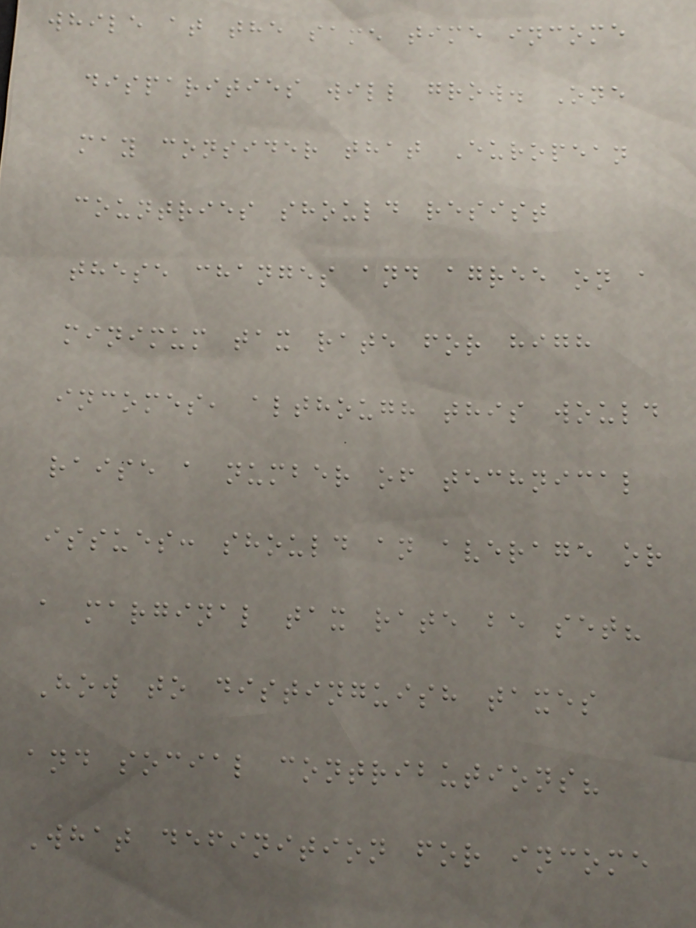while at the same time income
disparities will grow. One
may consider that European
countries should resist
these changes and agree on a
minimum tax rate for high
incomes, although this would
raise a number of technical
issues: should an average or
a marginal tax rate be set?
How to distinguish taxes
and social contributions?
What definition for income
